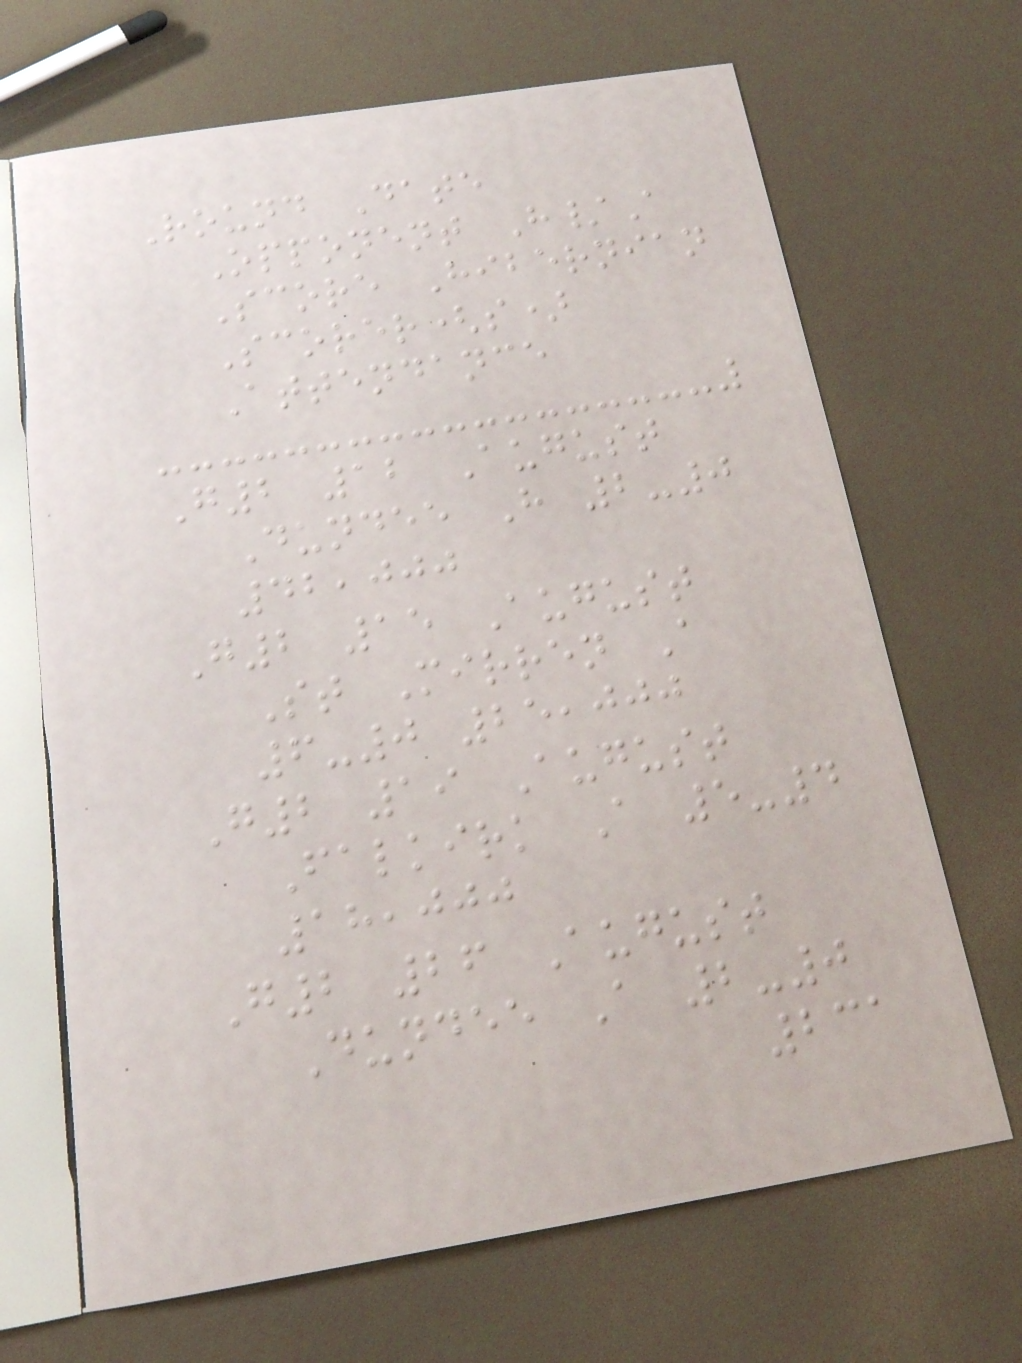Round Date
Opponent H/A
Score Hibernian
Scorer(s)
Attendance
G2 12 August
Dundee H 2-0
42,000
G2 15 August
St Mirren A
6-0 25,000
G2 19 August
Falkirk A 5-4
18,000
G2 26 August
Dundee A 2-0
231
